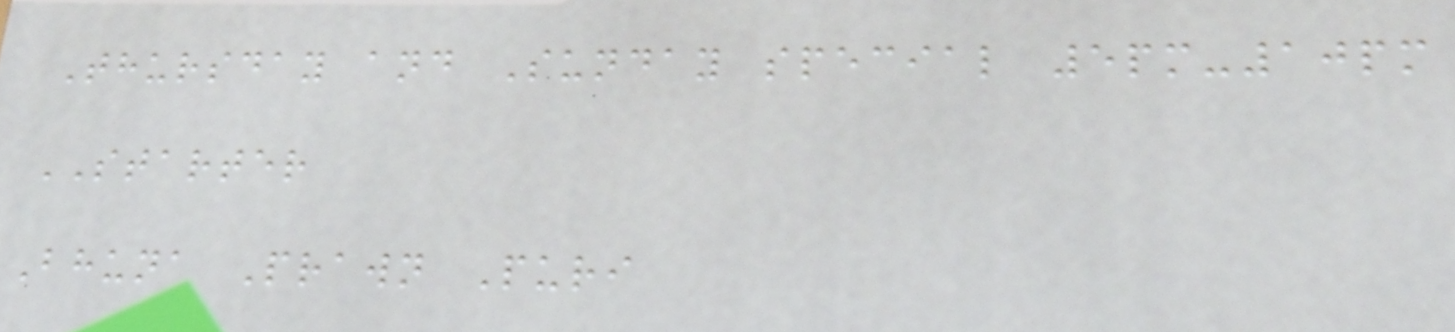Thursday and Sunday special 5pm-10pm
STARTER
Bhuna Prawn Puri
